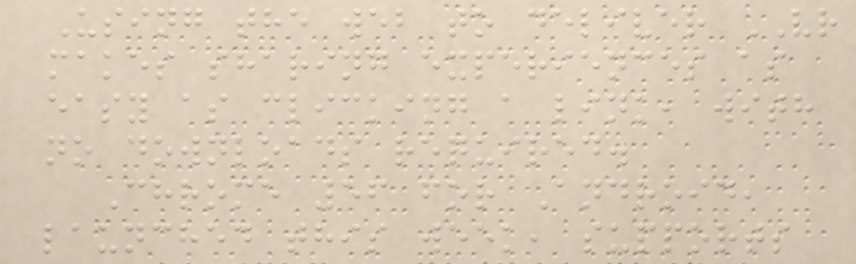Using the web to deliver VR
makes sharing experiences as
easy as clicking a link, with
no downloads required.
Chrome 56 for Android,
launched this week, supports
